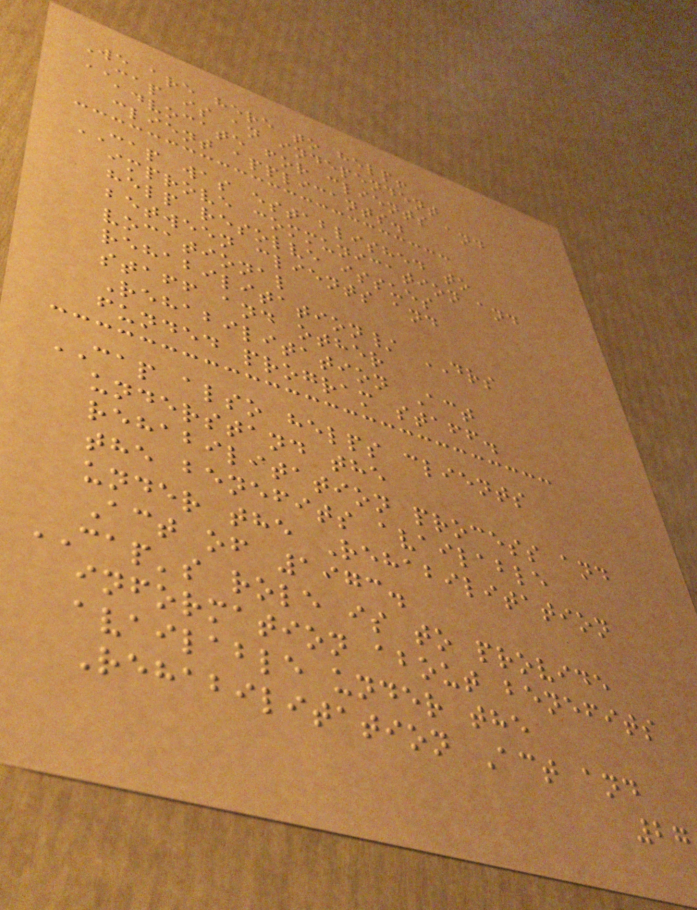We are here to help!
CAP is an independent
advocate for clients and
client applicants.
CAP was established to
improve communication and
help resolve issues
between clients and
vocational
rehabilitation/ DRS
staff and other
Rehabilitation Act
funded program staff.
CAP also helps clients
understand the
rehabilitation process and
the benefits available
under the Rehabilitation
Act of 1973.
CAP's role is to provide
information about benefits
available under the
Rehabilitation Act and
27
